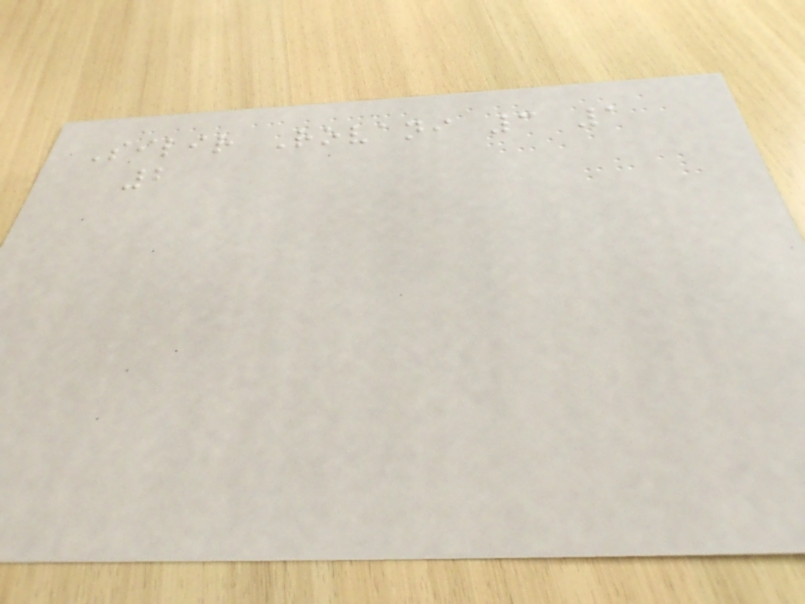Silir Rovani 3 1
2
